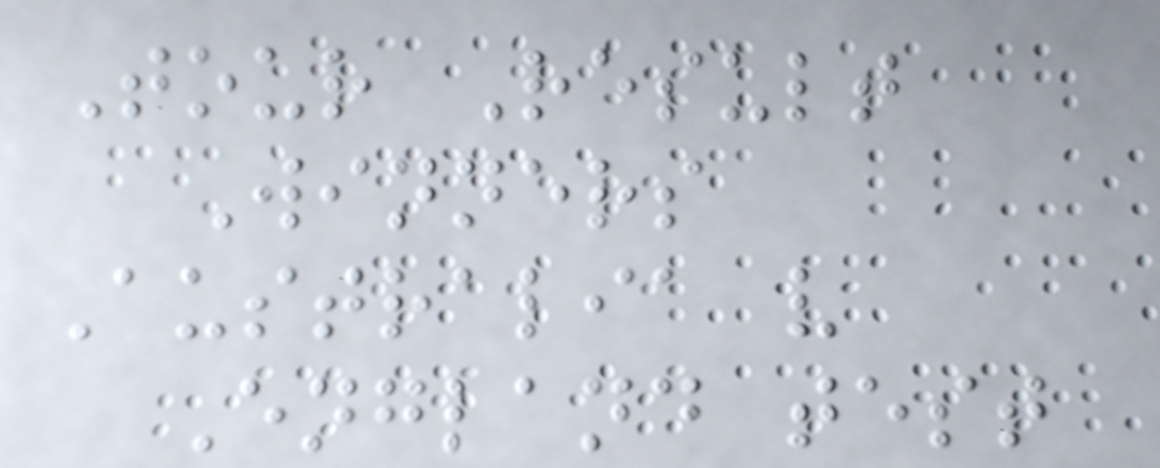Tour Result
Winners
Australia v
England test
